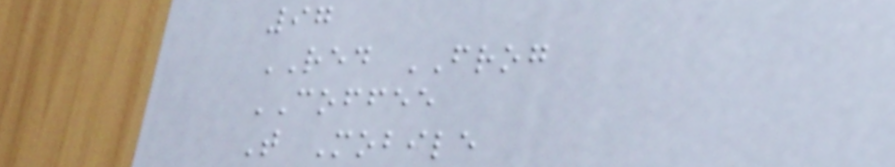97
RED FROG
COFFEE
T Mobile
